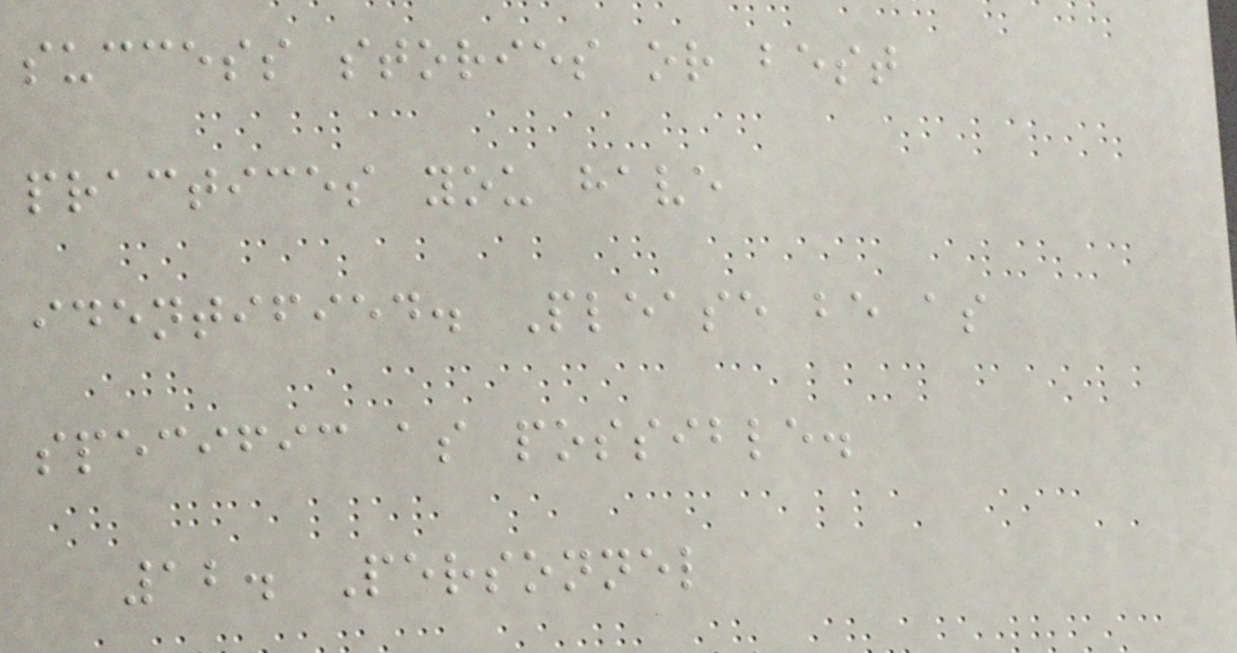success stories or best
practices you have
identified. Please be as
specific as possible.
12. Personnel
